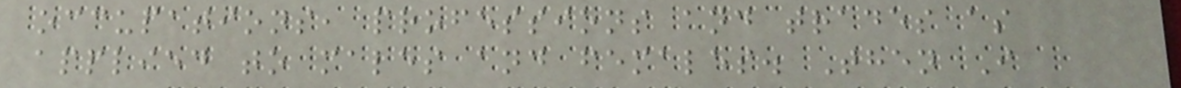occupations, professions and trades as
applied to males and females. Then I
